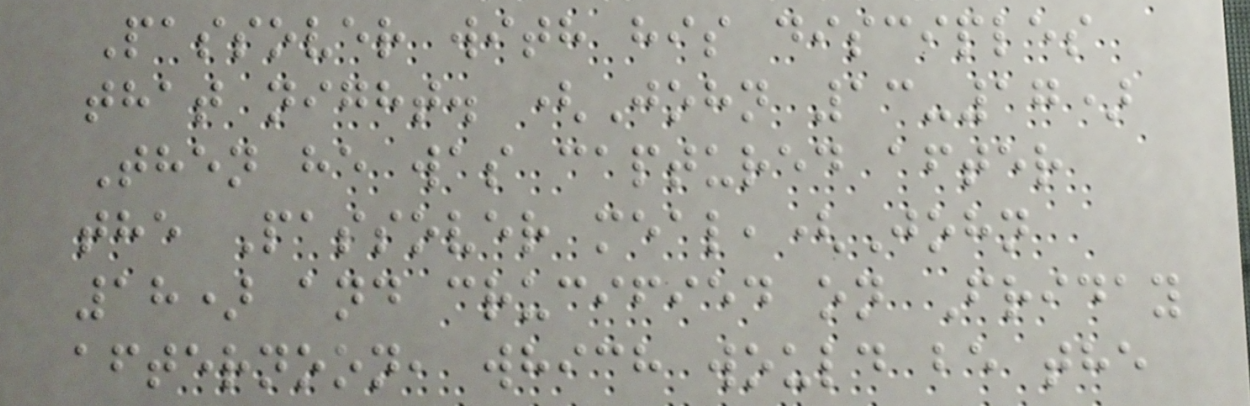Passover with his disciples
that night. (John 13-17)
Then he was captured after
the Passover meal,(John
18) and crucified on Friday
afternoon, which would be the
